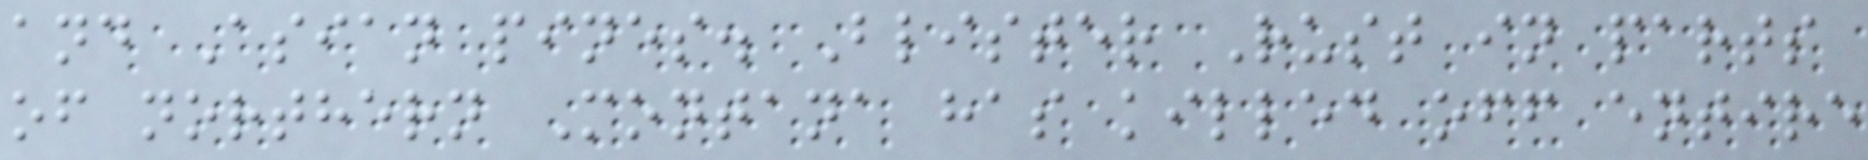and Asian pines. Blister Rust in parts
of northern Montana has killed off entire
